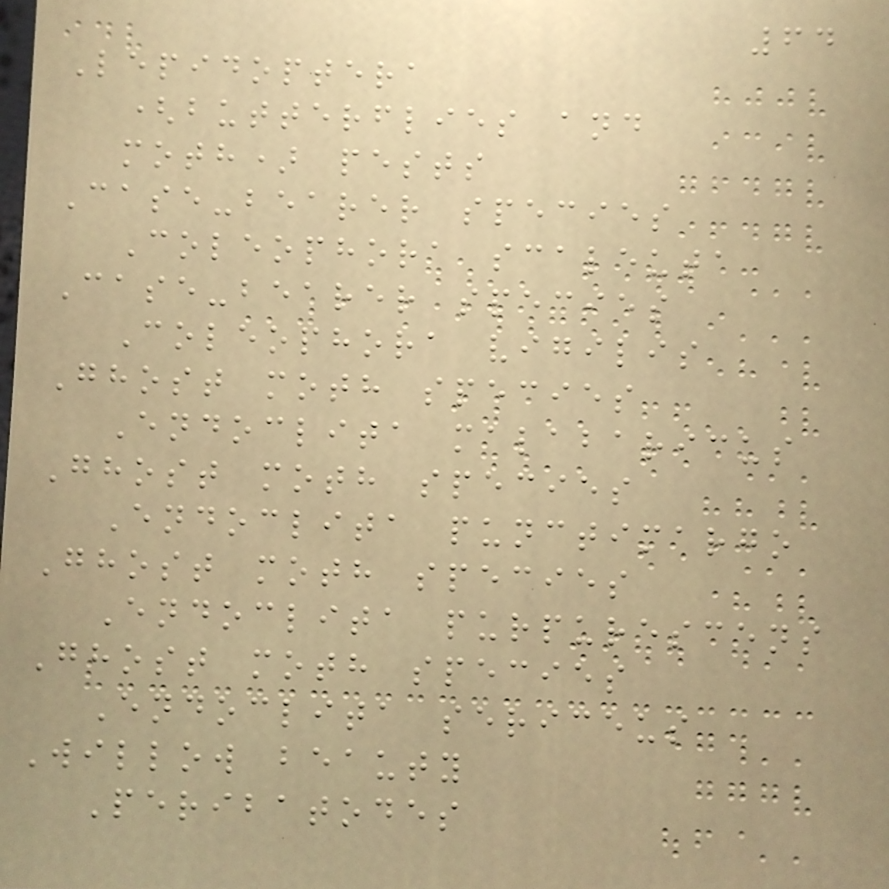64
Lepidoptera
(butterflies and
moth) pests
Case-bearer species
Coleophora scaleuta
Case-bearer species
Coleophora vigilis
Ghost moth species
Endoclita malabaricus
Ghost moth species
Endoclita punctimargo
Ghost moth species
Endoclita purpurescens
Ghost moth species
Endoclita sericeus
Willow beauty
Peribatodes
